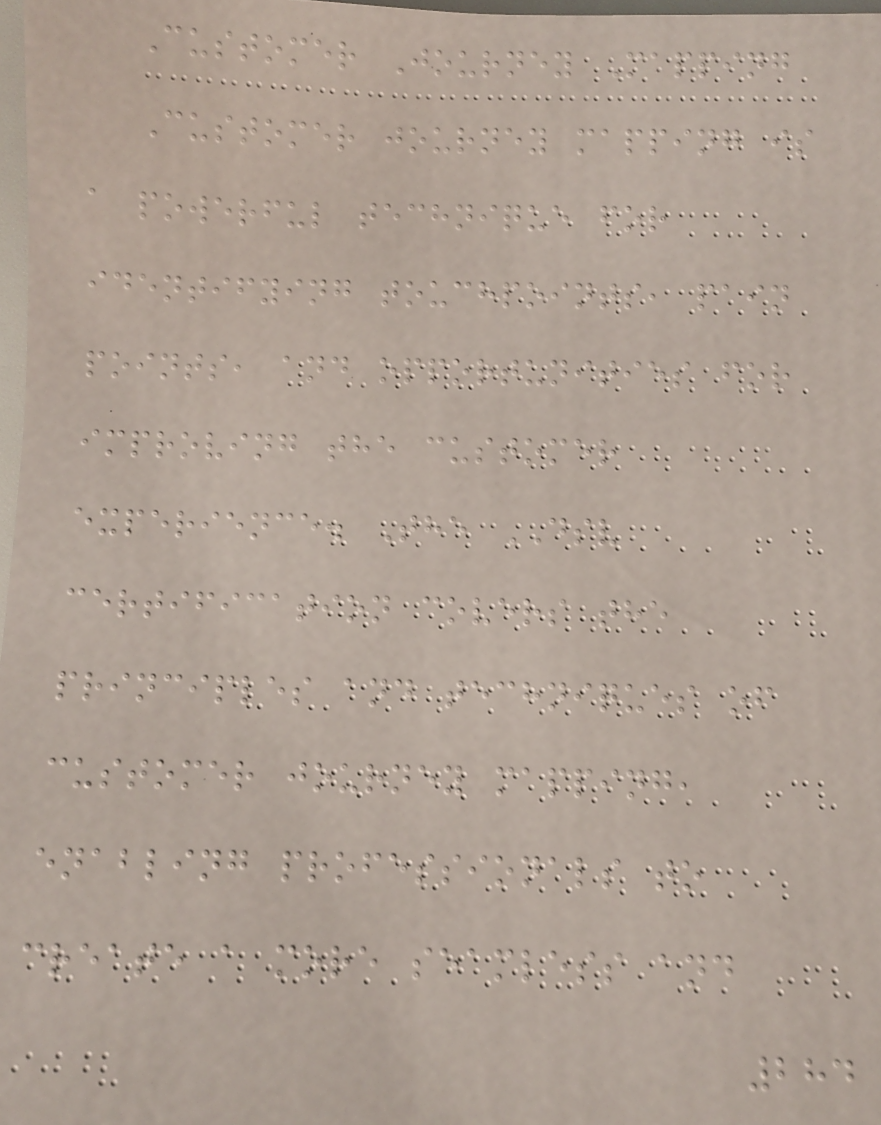Customer Journey Mapping
Customer journey mapping is
a powerful technique for
identifying touchpoints, pain
points, and opportunities for
improving the customer
experience. The DSV
certification covers the
principles and techniques of
customer journey mapping,
enabling professionals to
create a more seamless and
284
